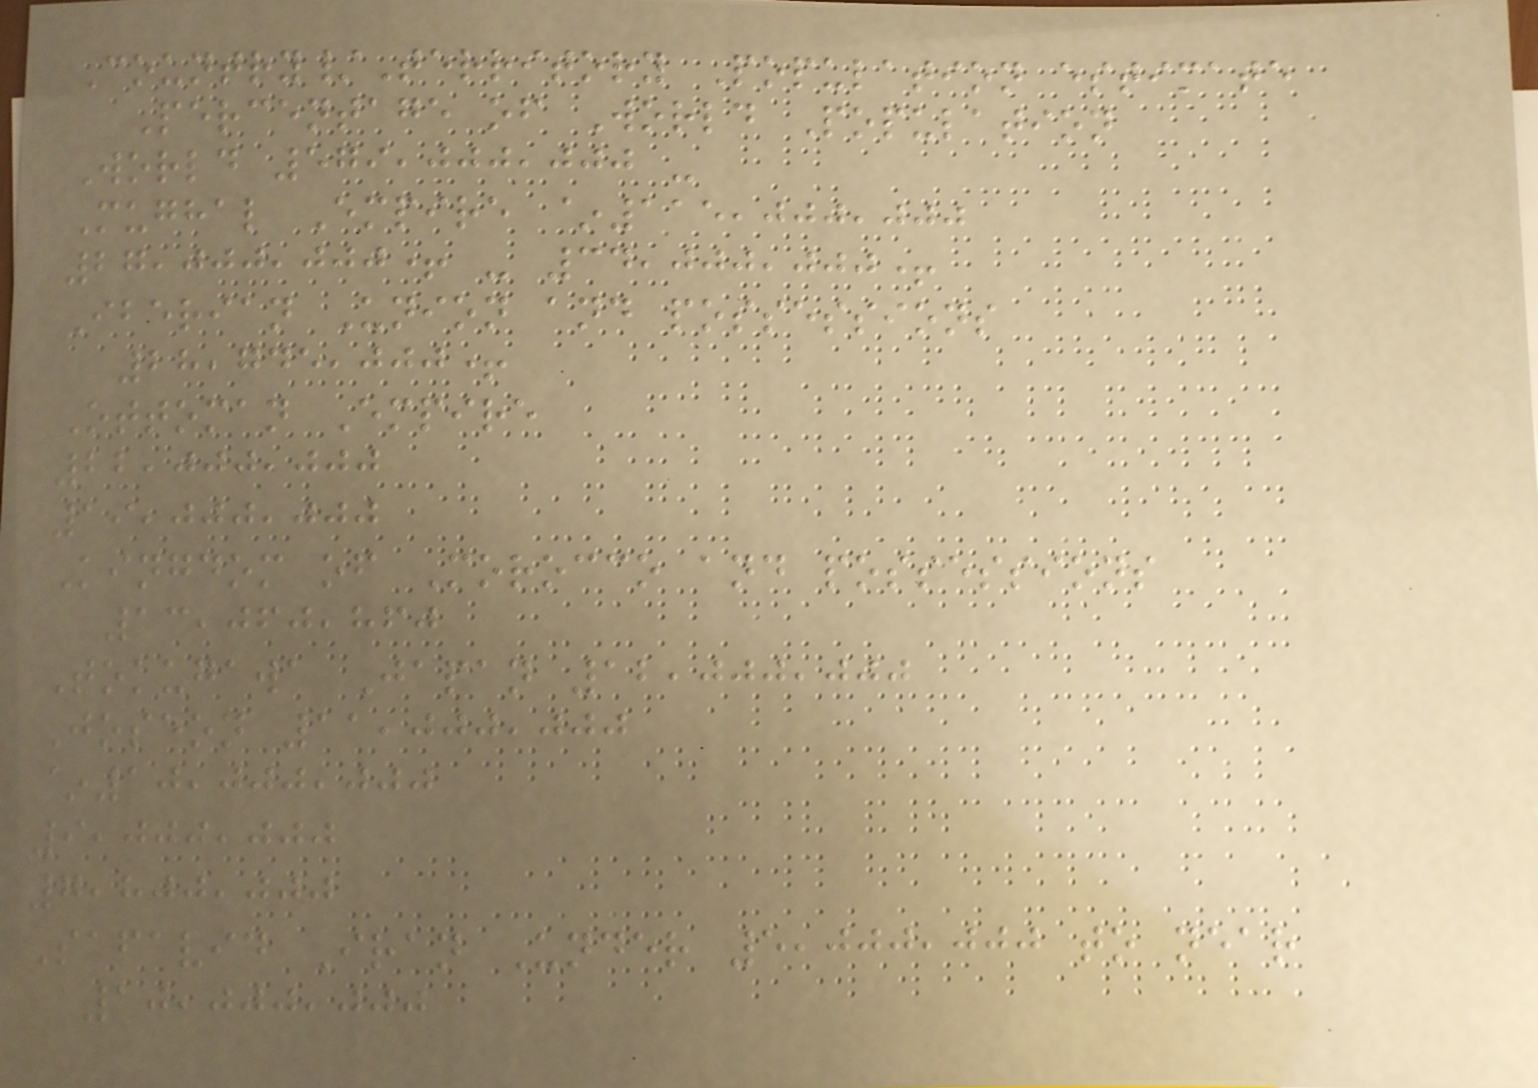Country/Territory Population estimate
Percentage of World Population
World 579,000,000 -
Mughal Empire ~115,000,000
27,000,000+ - 34,000,000+
Iberian Union and possessions
28,745,000+
Ottoman Empire
22,000,000
19,000,000
Kingdom of Morocco and possessions
13,060,860
Tokugawa Japan 12,000,000
Joseon 11,000,000
~10,000,000
9,000,000
7,800,000
Safavid Iran Under 5,000,000 to near
10,000,000
